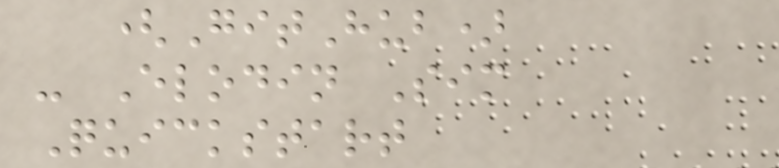(GitHub)
- Elodin Sim
Quickstart
